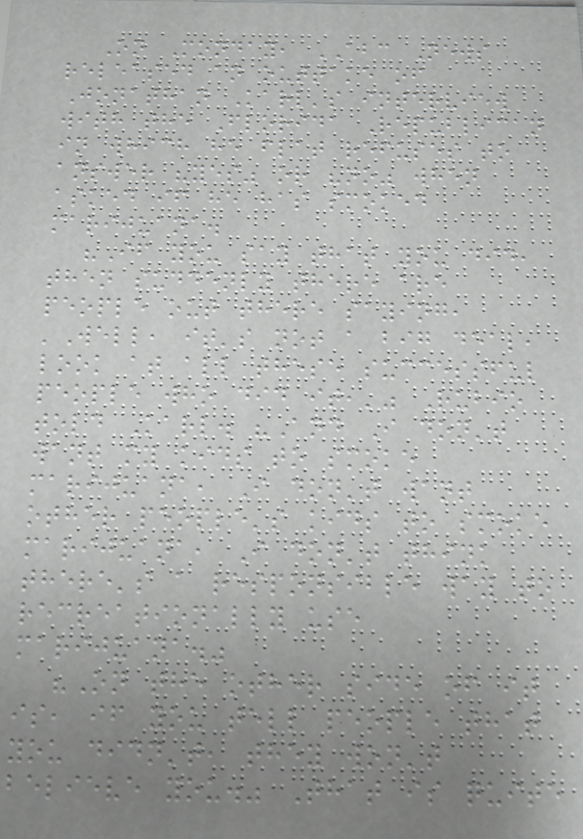On Monday, ABC News
released an outtake of
Jonathan Karl's interview
with the Florida Republican
in which he flat refuses to
answer "yes" or "no" when
asked if he has smoked
marijuana.
"If you say that you did,
then suddenly there are
people out there saying,
'Well, it's not a big deal,
look at all these successful
people who did it,'" Rubio
told Karl. "And I don't
want my kids to smoke
marijuana, I don't want
other people's kids to smoke
marijuana, I don't think
there's a responsible way to
recreationally use
marijuana."
"On the other side of it
is, if you tell people that
you didn't, they won't
believe you." That is quite
